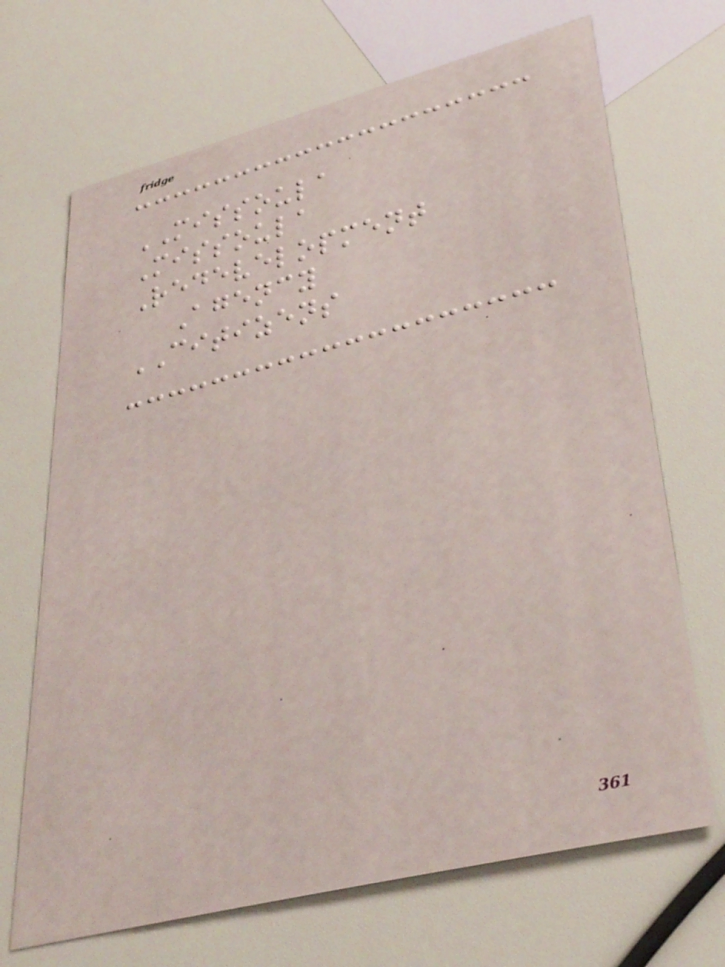MISSOULA
Missoula
Redevelopment
Agency
CITIZENS
